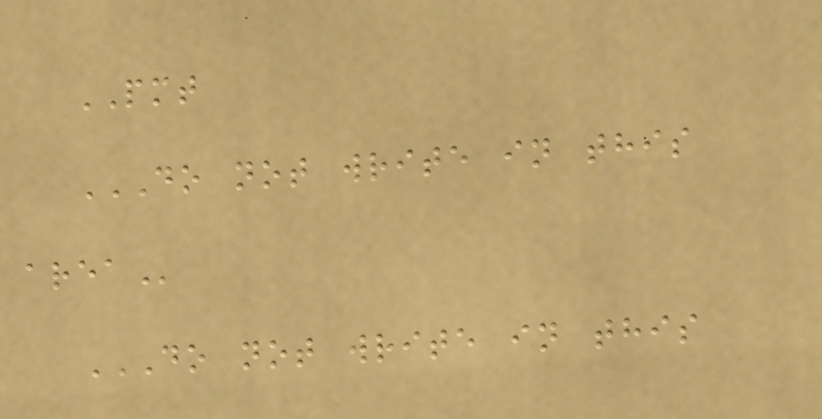PMT
DO NOT WRITE IN THIS
AREA
DO NOT WRITE IN THIS
